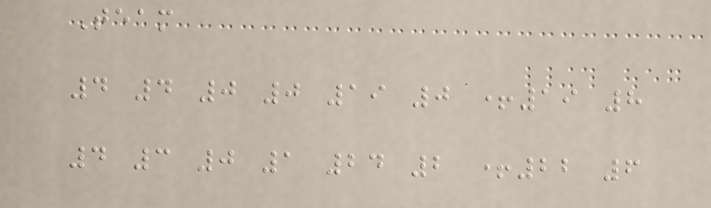Team
4 4 0 0 19 0 +19 8
4 3 0 1 24 2 +22 6
